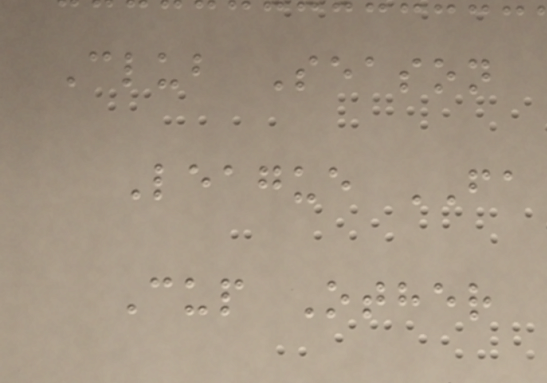Club Season
League FA
Cup Other
